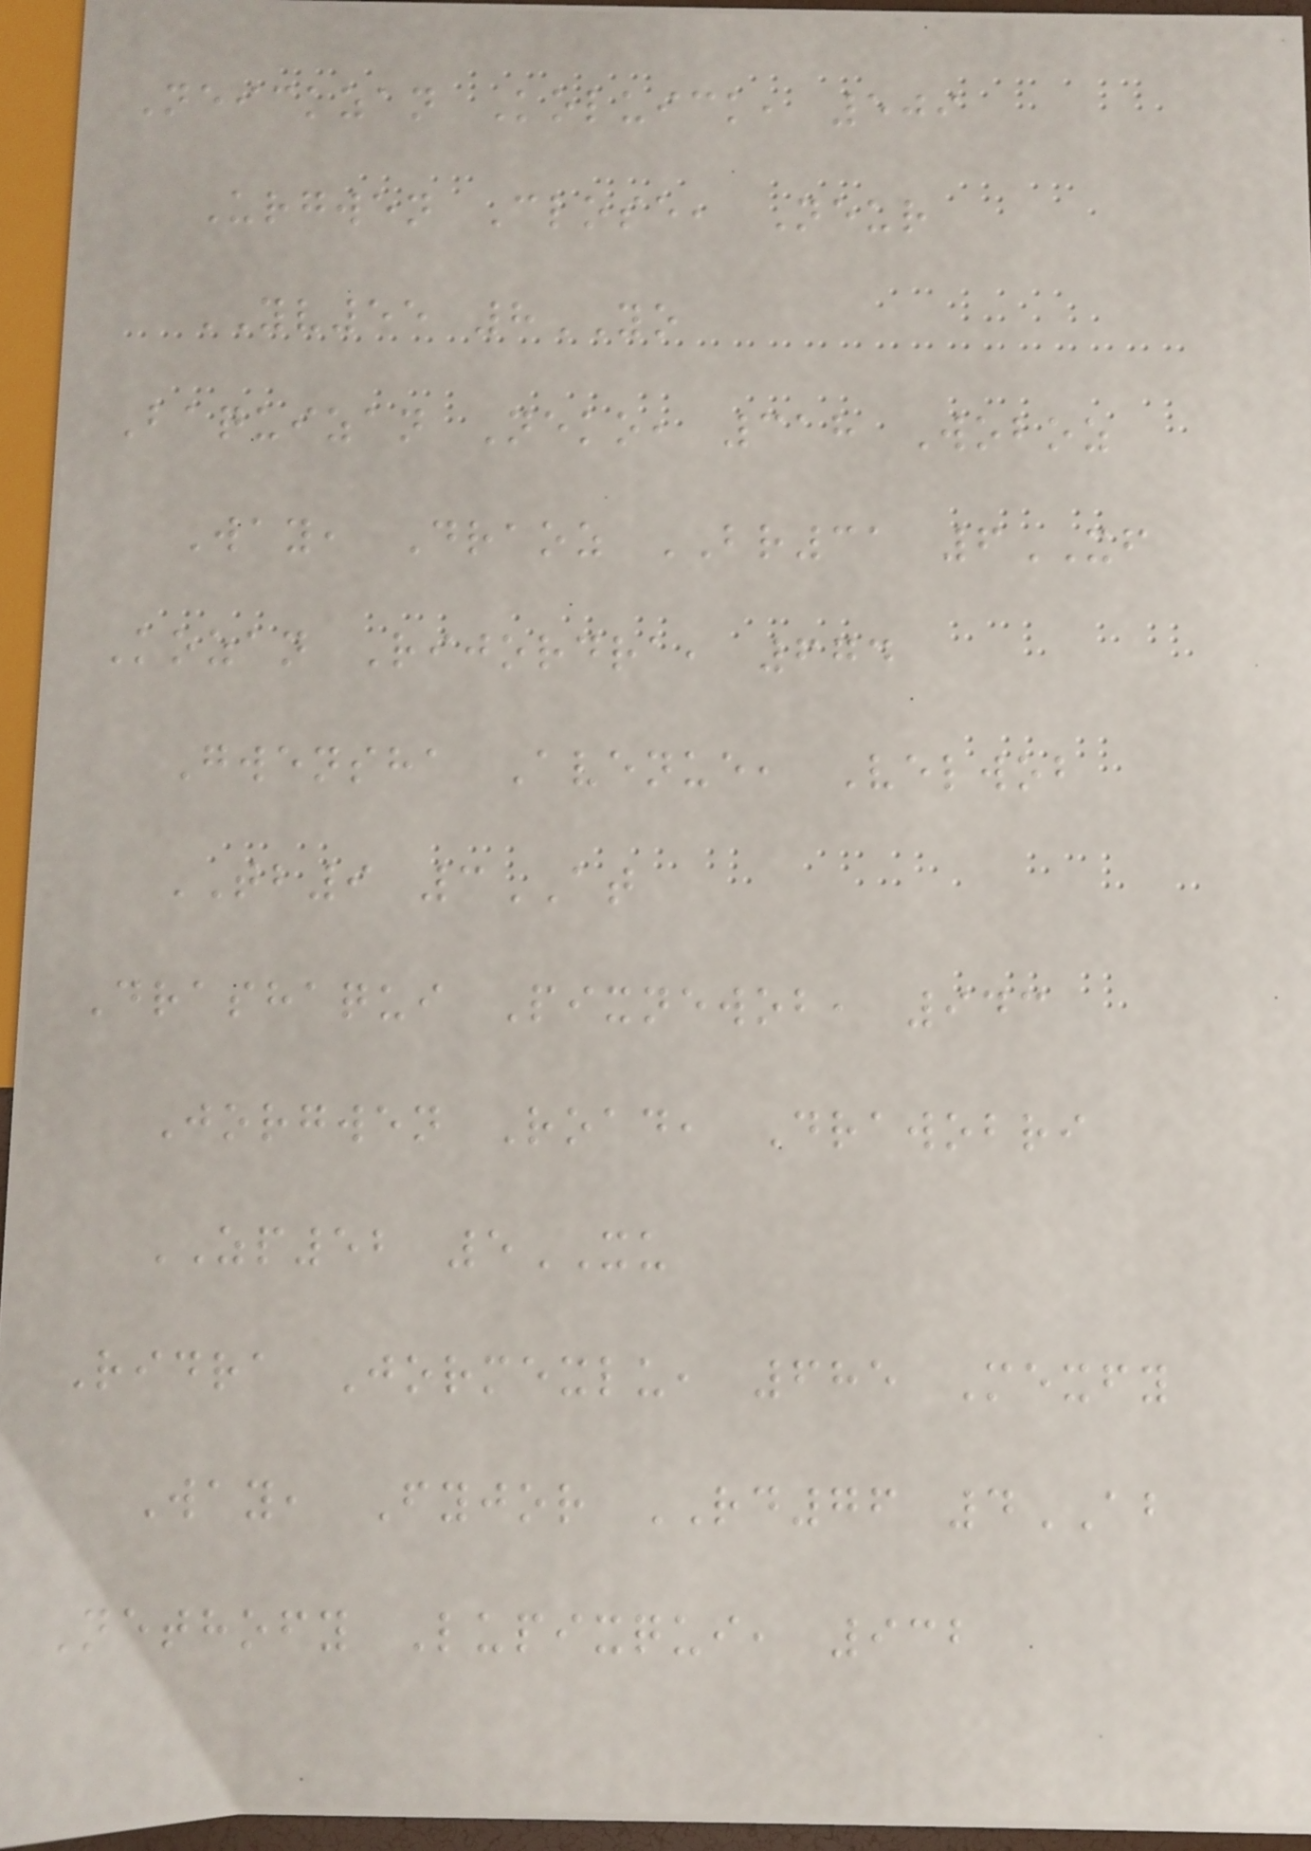Neickzan Koluick, 509
Urgwen Close, Neur
YV55 8YO
Baquizan Neko, 318 Woboz
Way, Draoz BR31 6XF
Kozan Rijordra, 674
Gwensha Avenue, Velwob
TB9 3AT
Drashaqui Pixnewob, 943
Jorgwen Road, Drawobri
ZP52 5XU
Ridra Jormexlu, 685 Mexfy
Way, Fyjor RD76 4AB
Nethofy Lupixqui, 932
